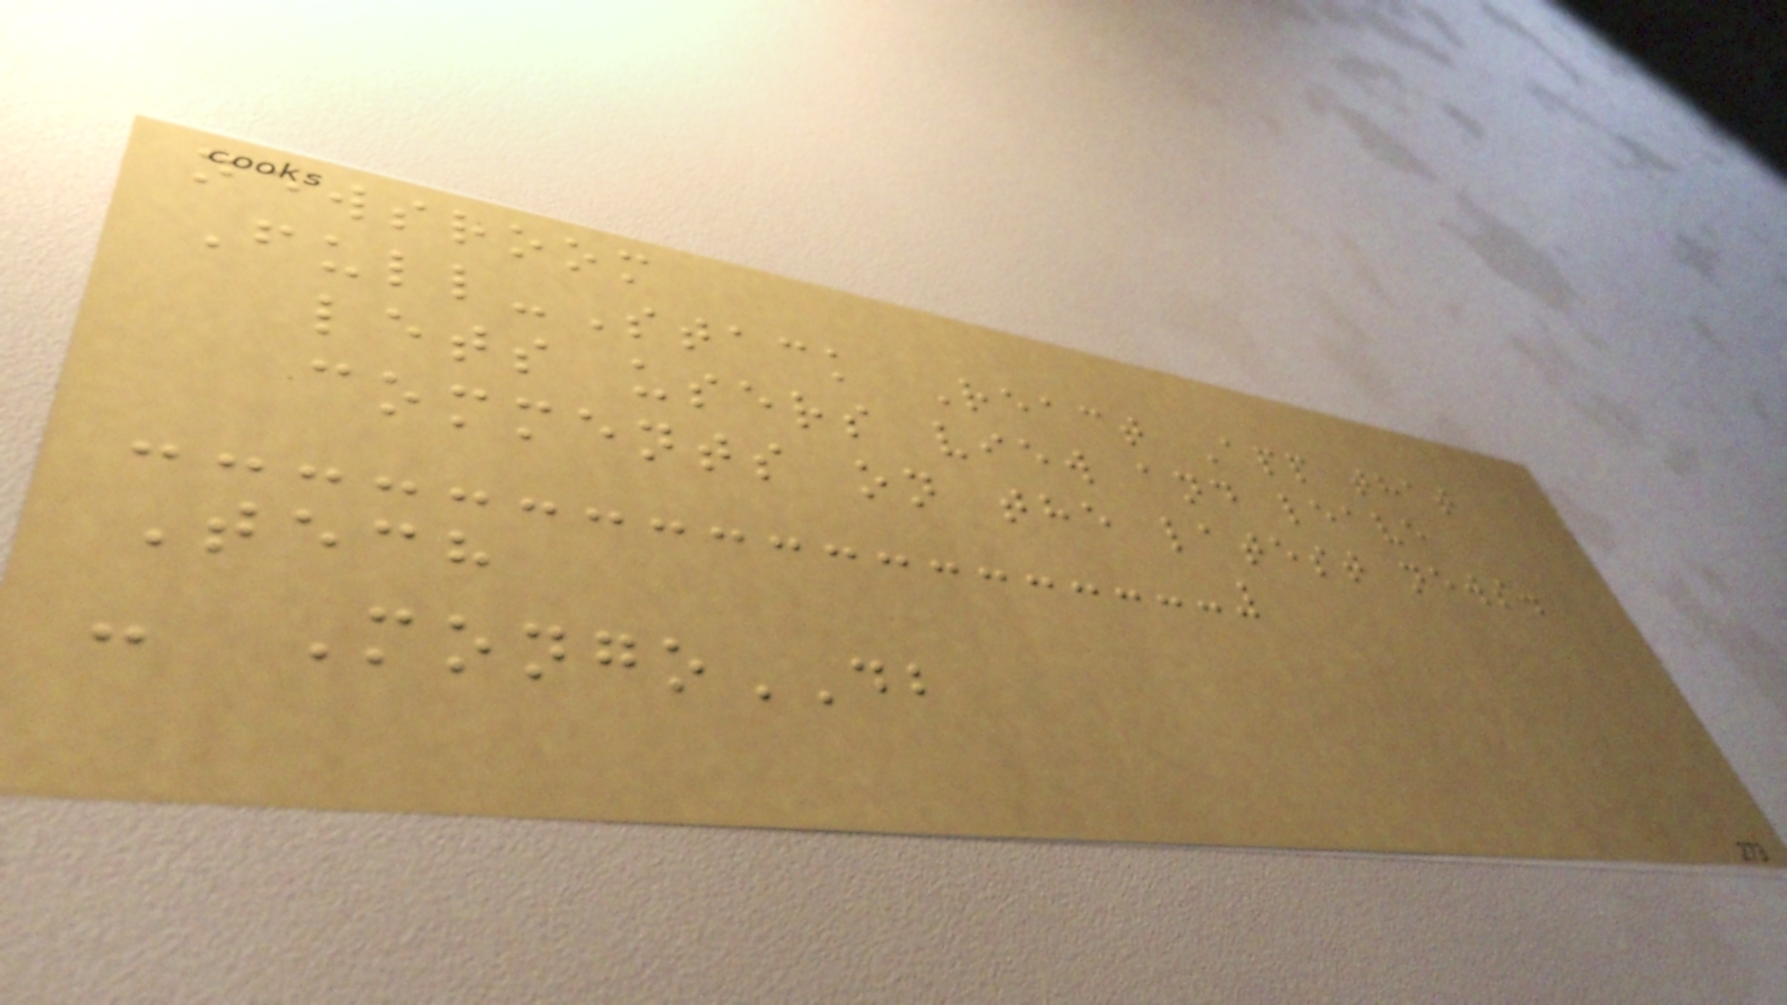newsroom
Full-Stack React App that
lets users view and leave
comments on the latest news.
Tech
- MongoDB
